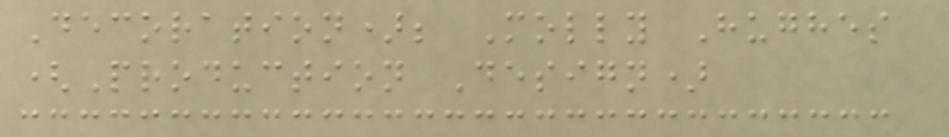Decoration); Molly Hughes
(Production Design)
